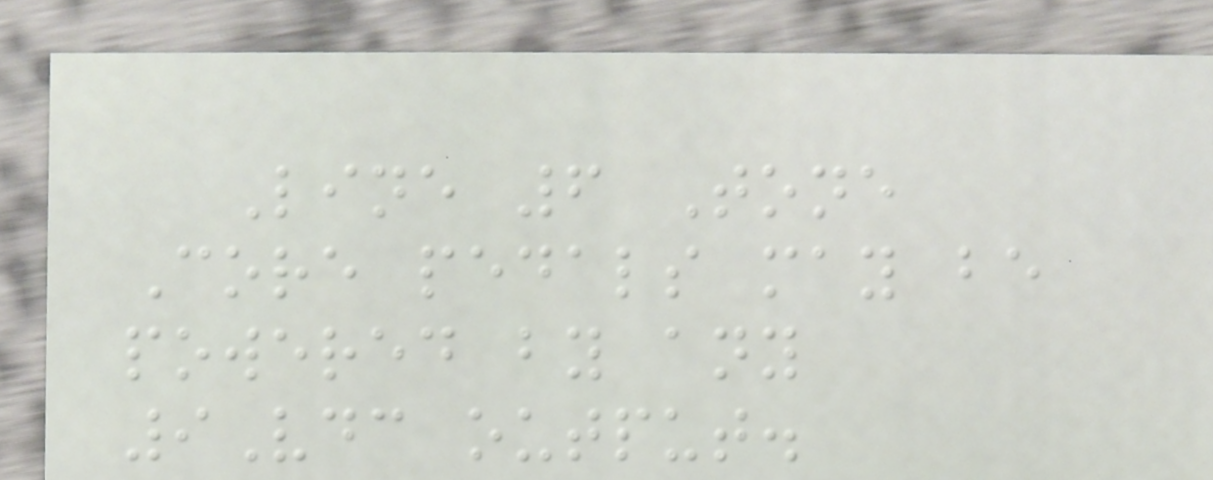Line 6 Tone
Core pedals may be
powered by any
9Vdc output.
